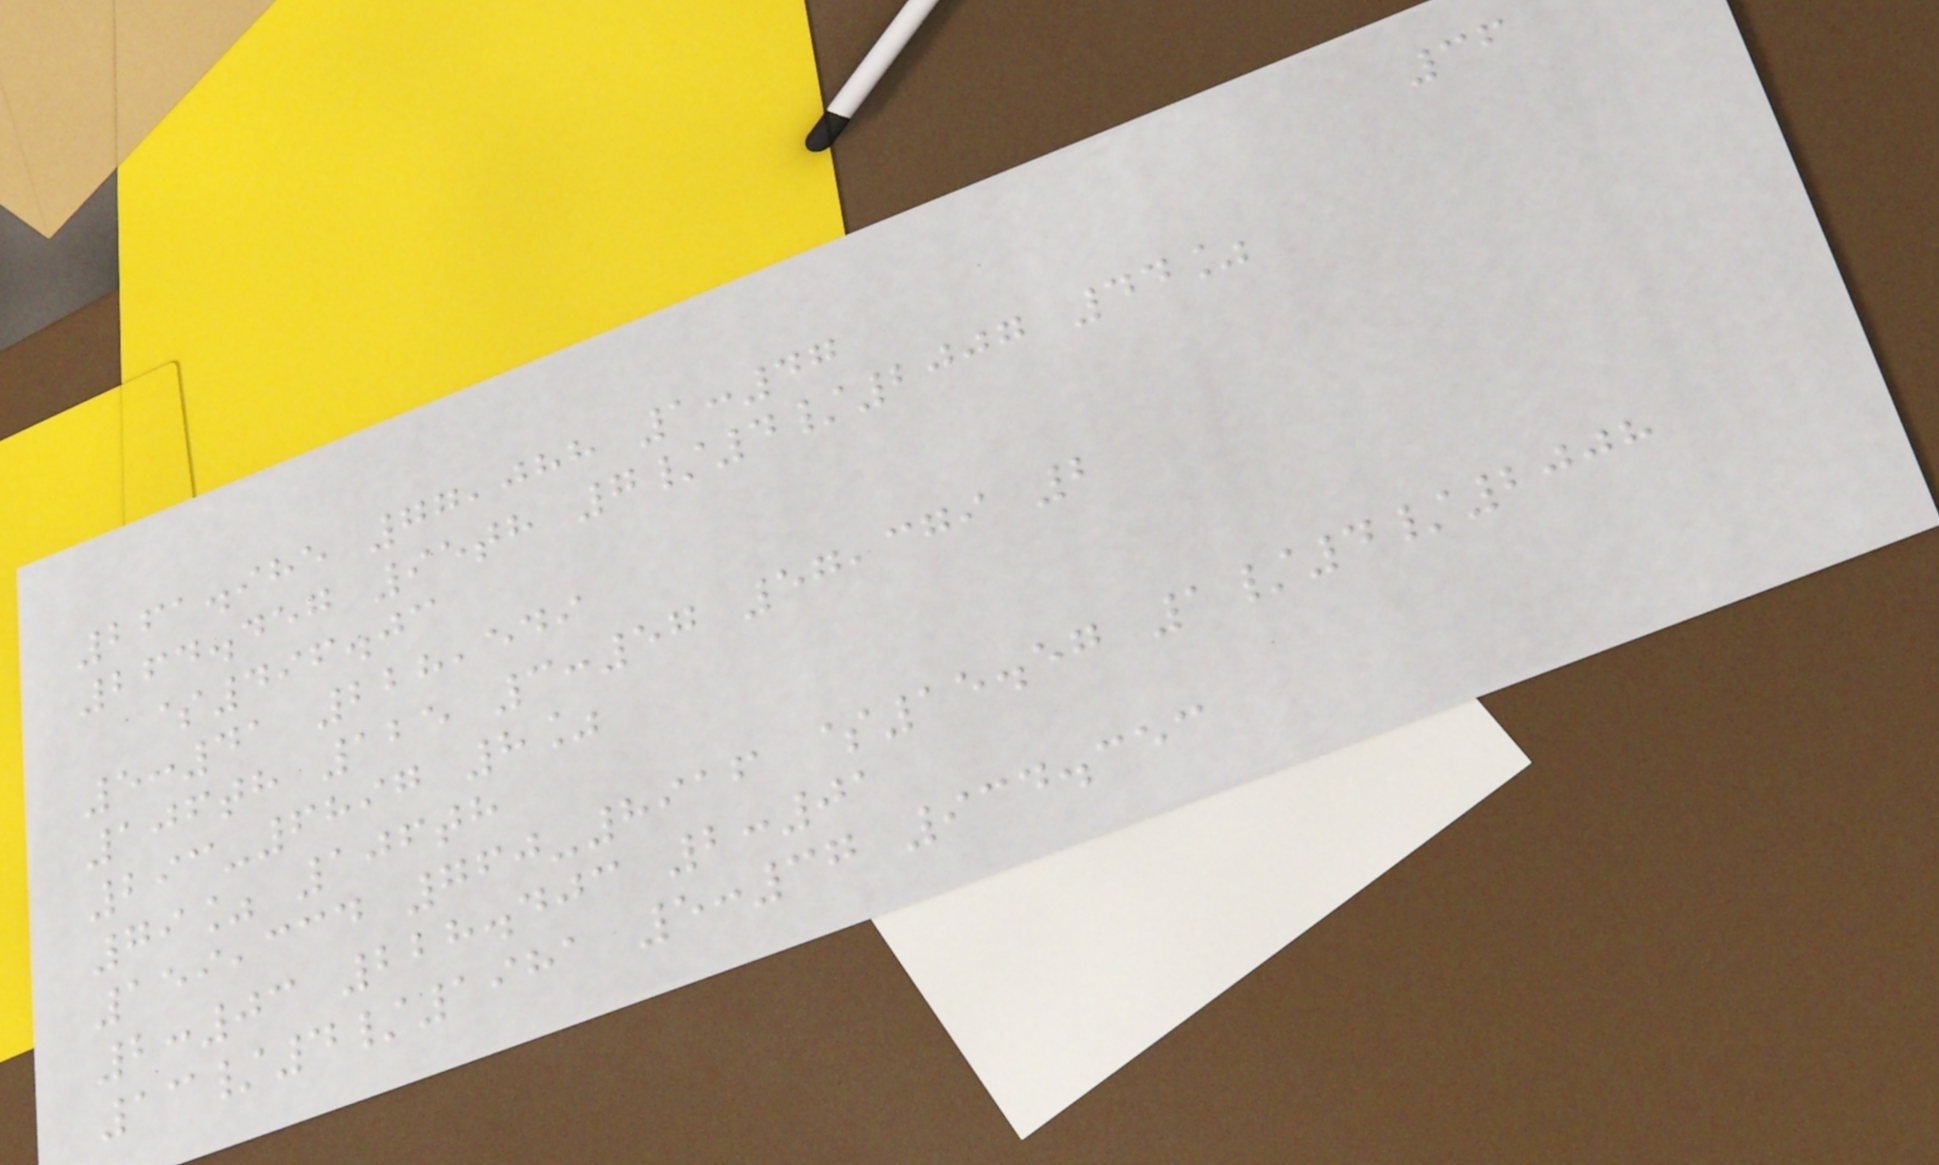36
261.985 77,088 1:47
264.457 95th 7/4/2007 44%
$496.03
5:41 228,549
106th 125 3:57 57,379 2
293-6897 8%
79% 106th
159,334 760-8916 $15.57 1/4/2008
2:03 228.403 2:01
13/4/1981 5:37 934.353
